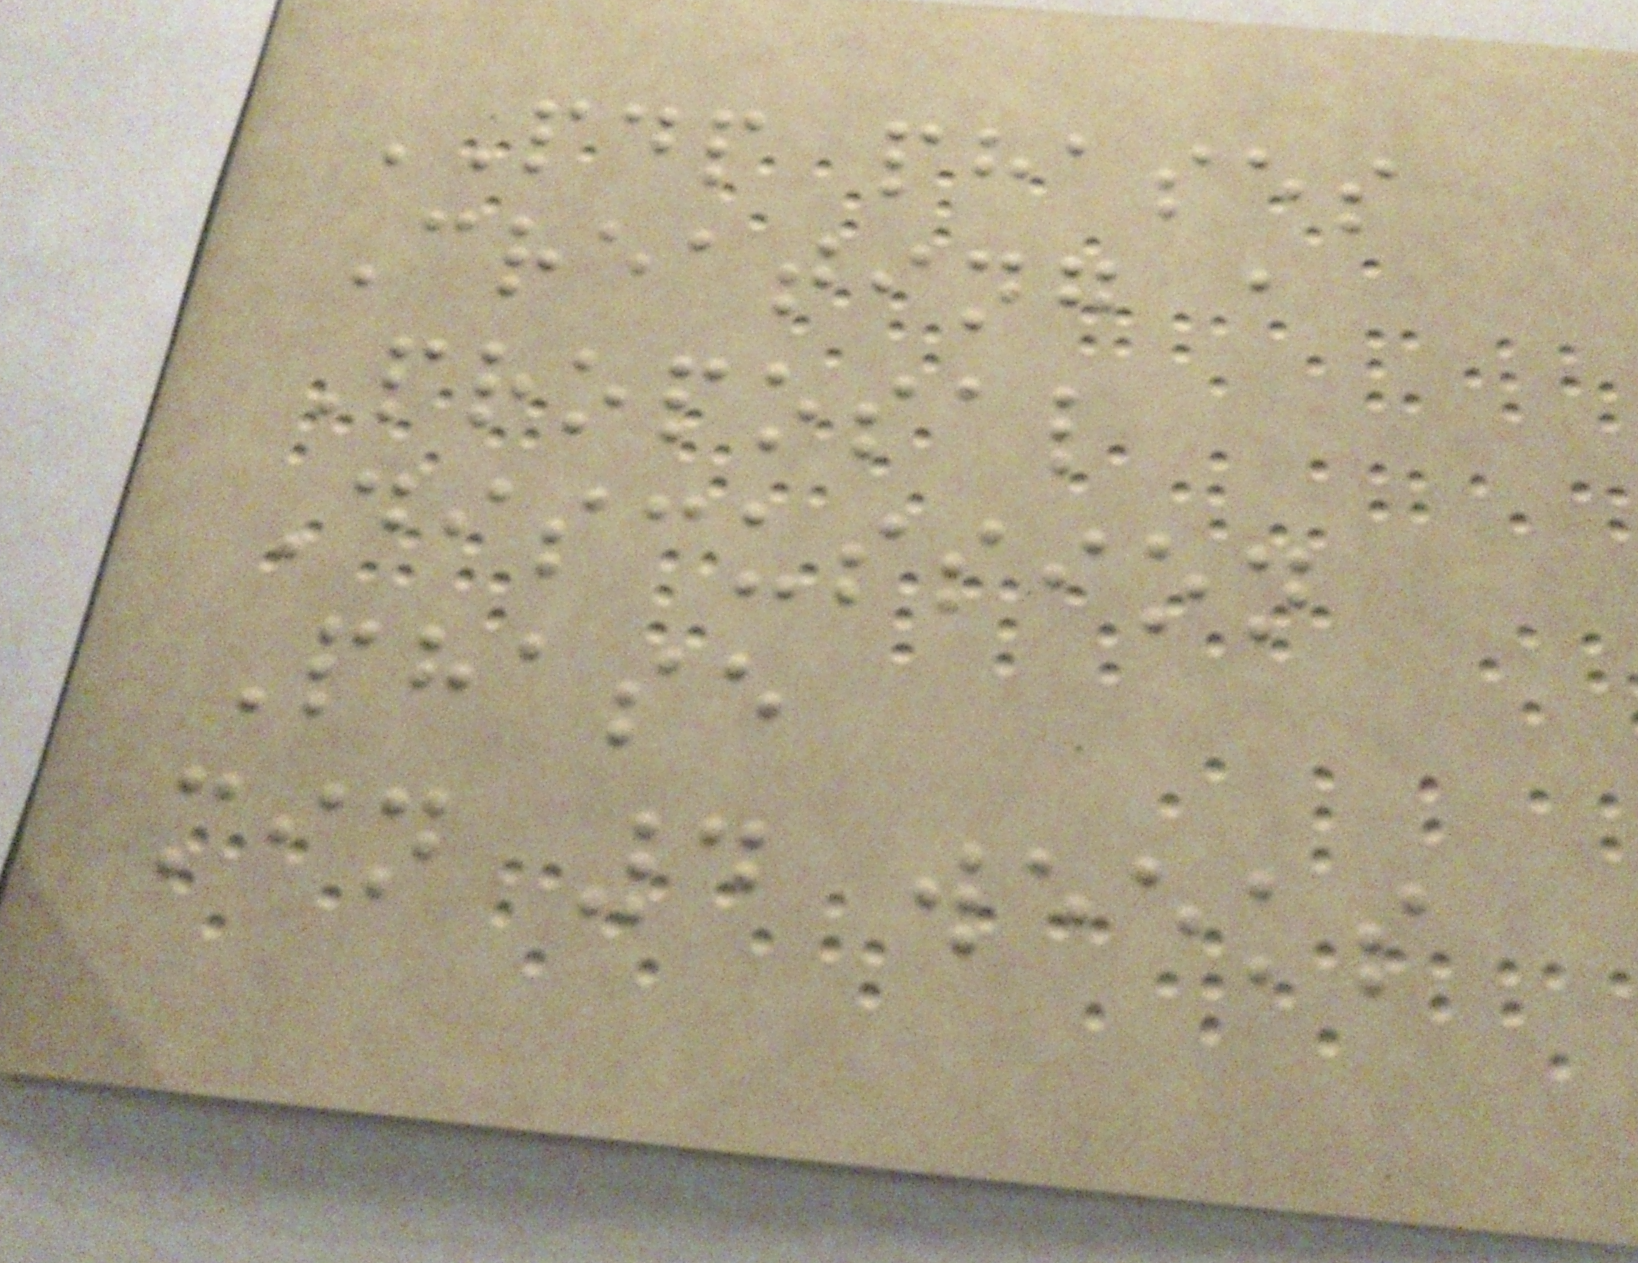PDP phases
Creating a
Proposal
Discussion
Phase
min 4 weeks
